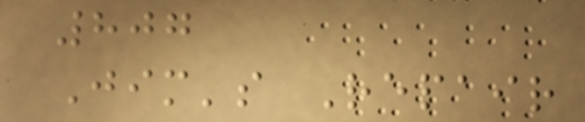807
Jim's Repair
